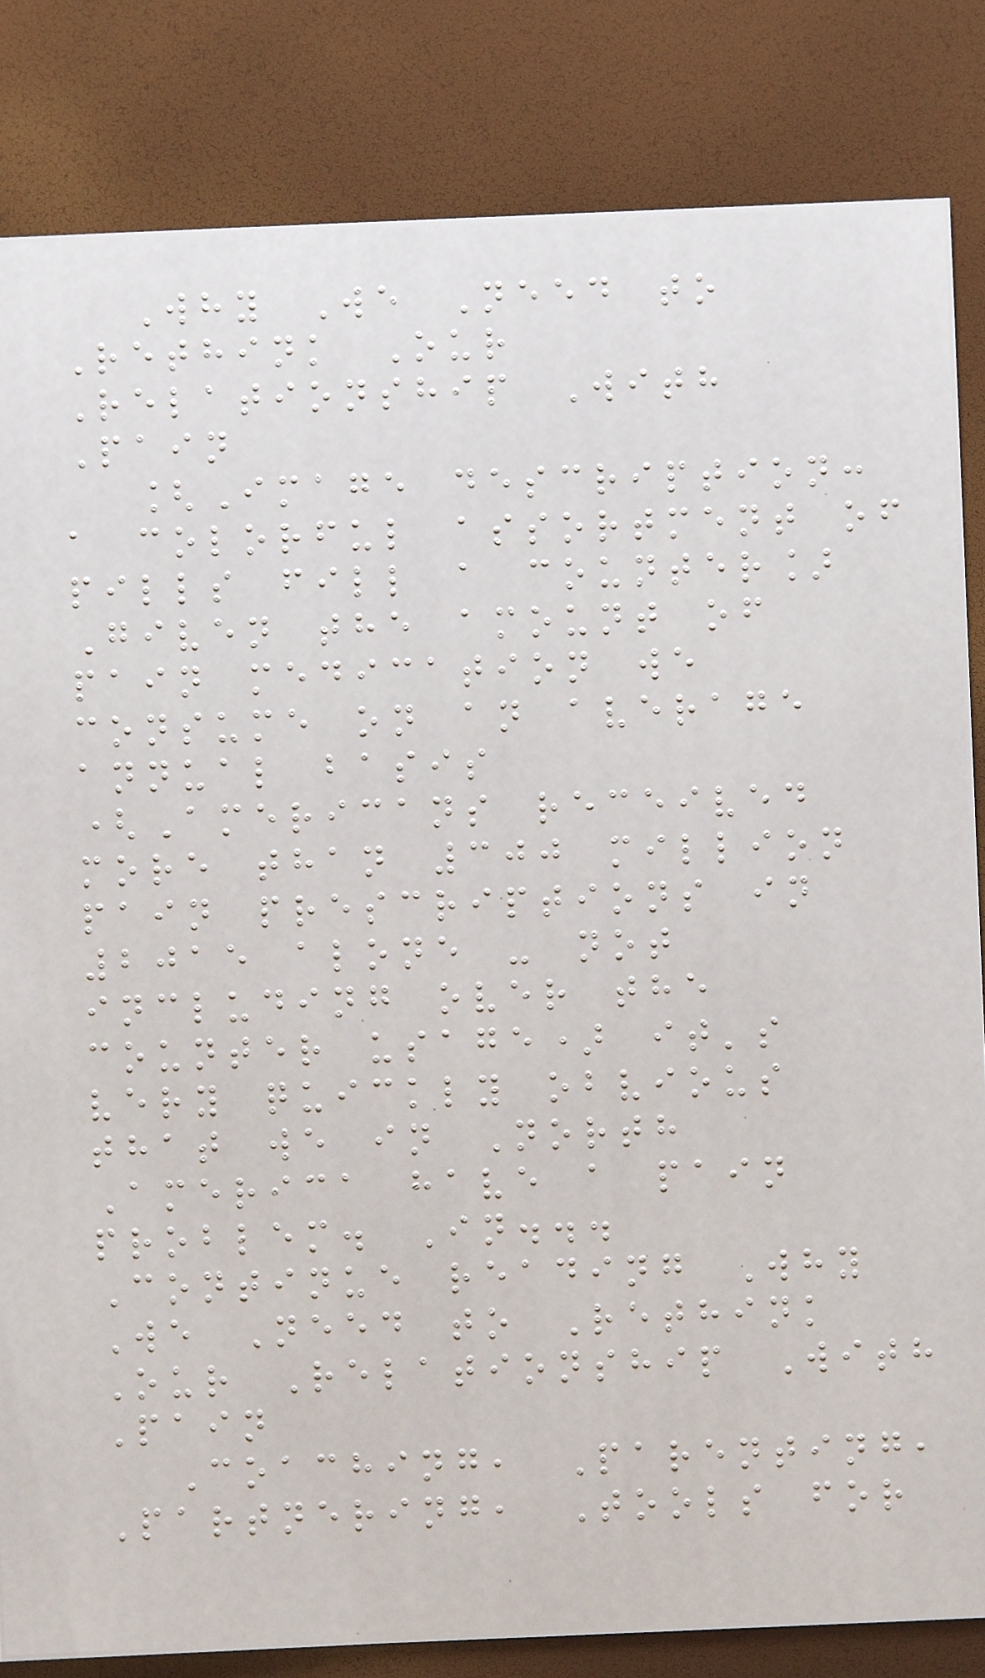Why We Need to
Rethink Our
Relationship With
Pain
[Image description:
a colorful assortment of
pills fill a counter]
Given the amount of
pain medication we
consume on an average
annual basis
(Americans received
more than 300 million
pain prescriptions in
2015 alone - not
including over the
counter usage) it's
very quickly obvious
that we in North
America have a pain
problem. In...
Continue reading Why
We Need to Rethink
Our Relationship With
Pain
Coaching, Parenting,
Partnering, Tools for
